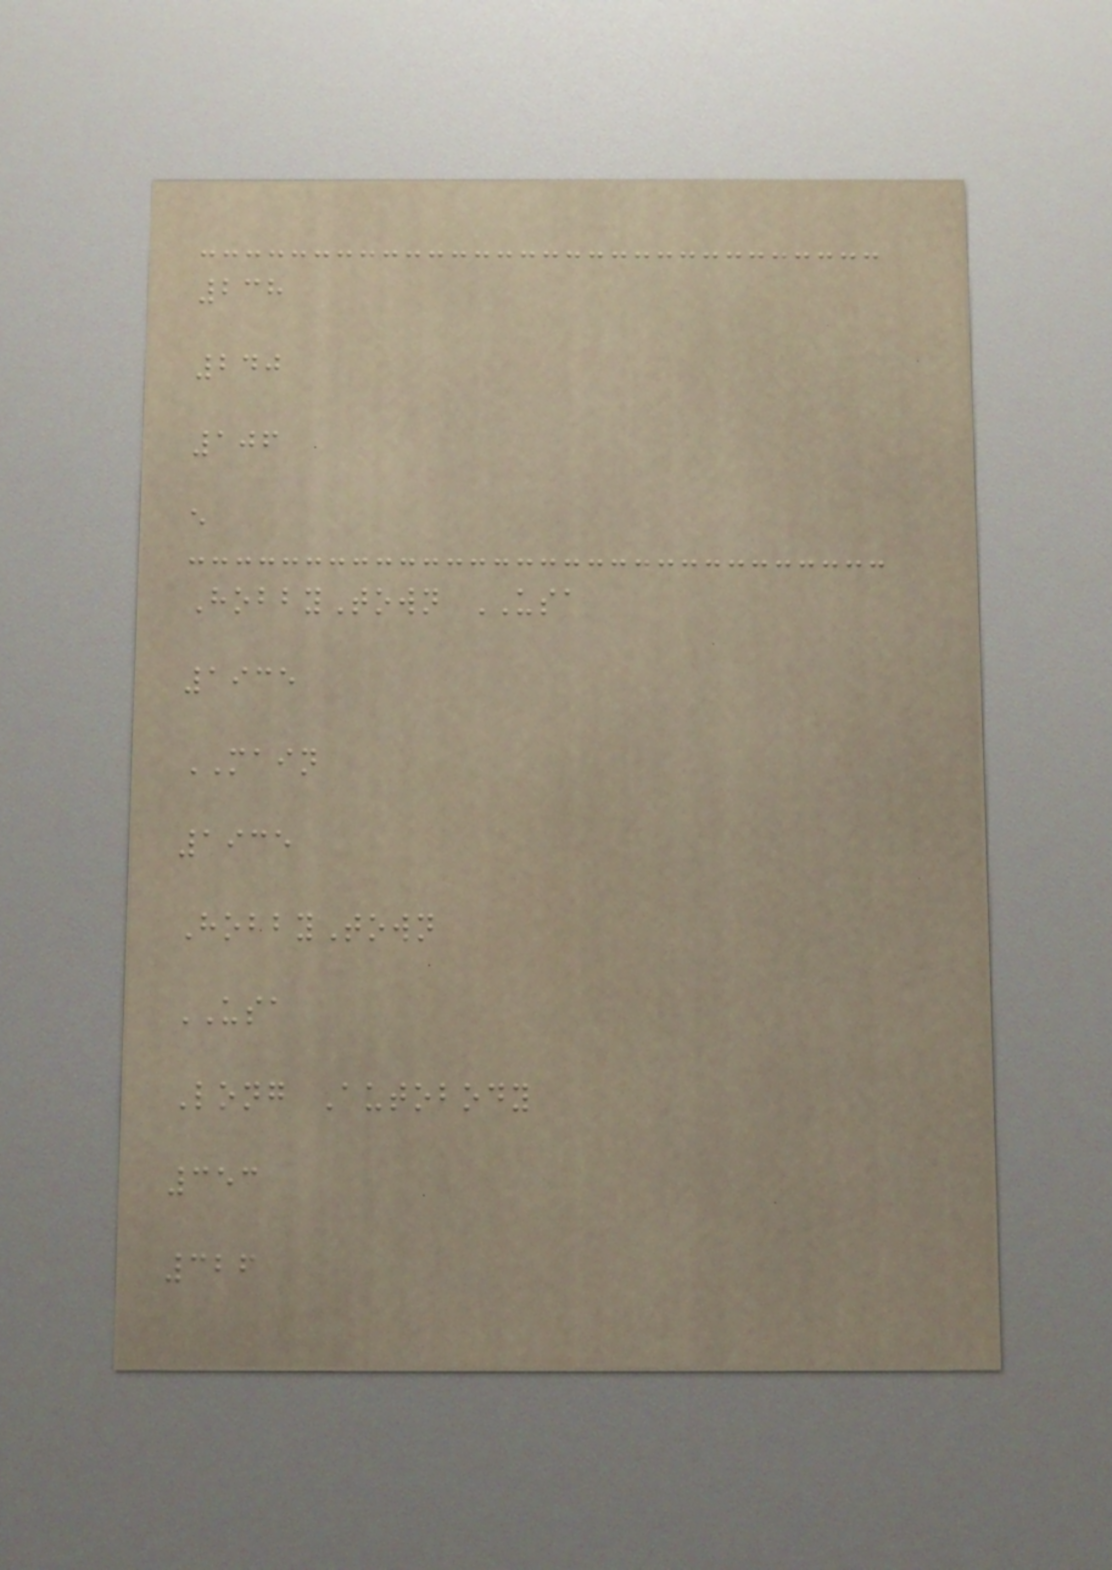238
240
106
e
HobbyTown USA
1935
MAIN
1935
HobbyTown
USA
Long Autobody
353
326
